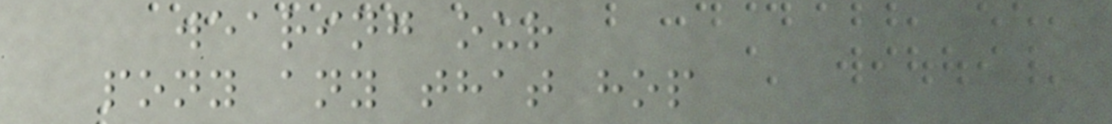wearing our
pony any that hop
